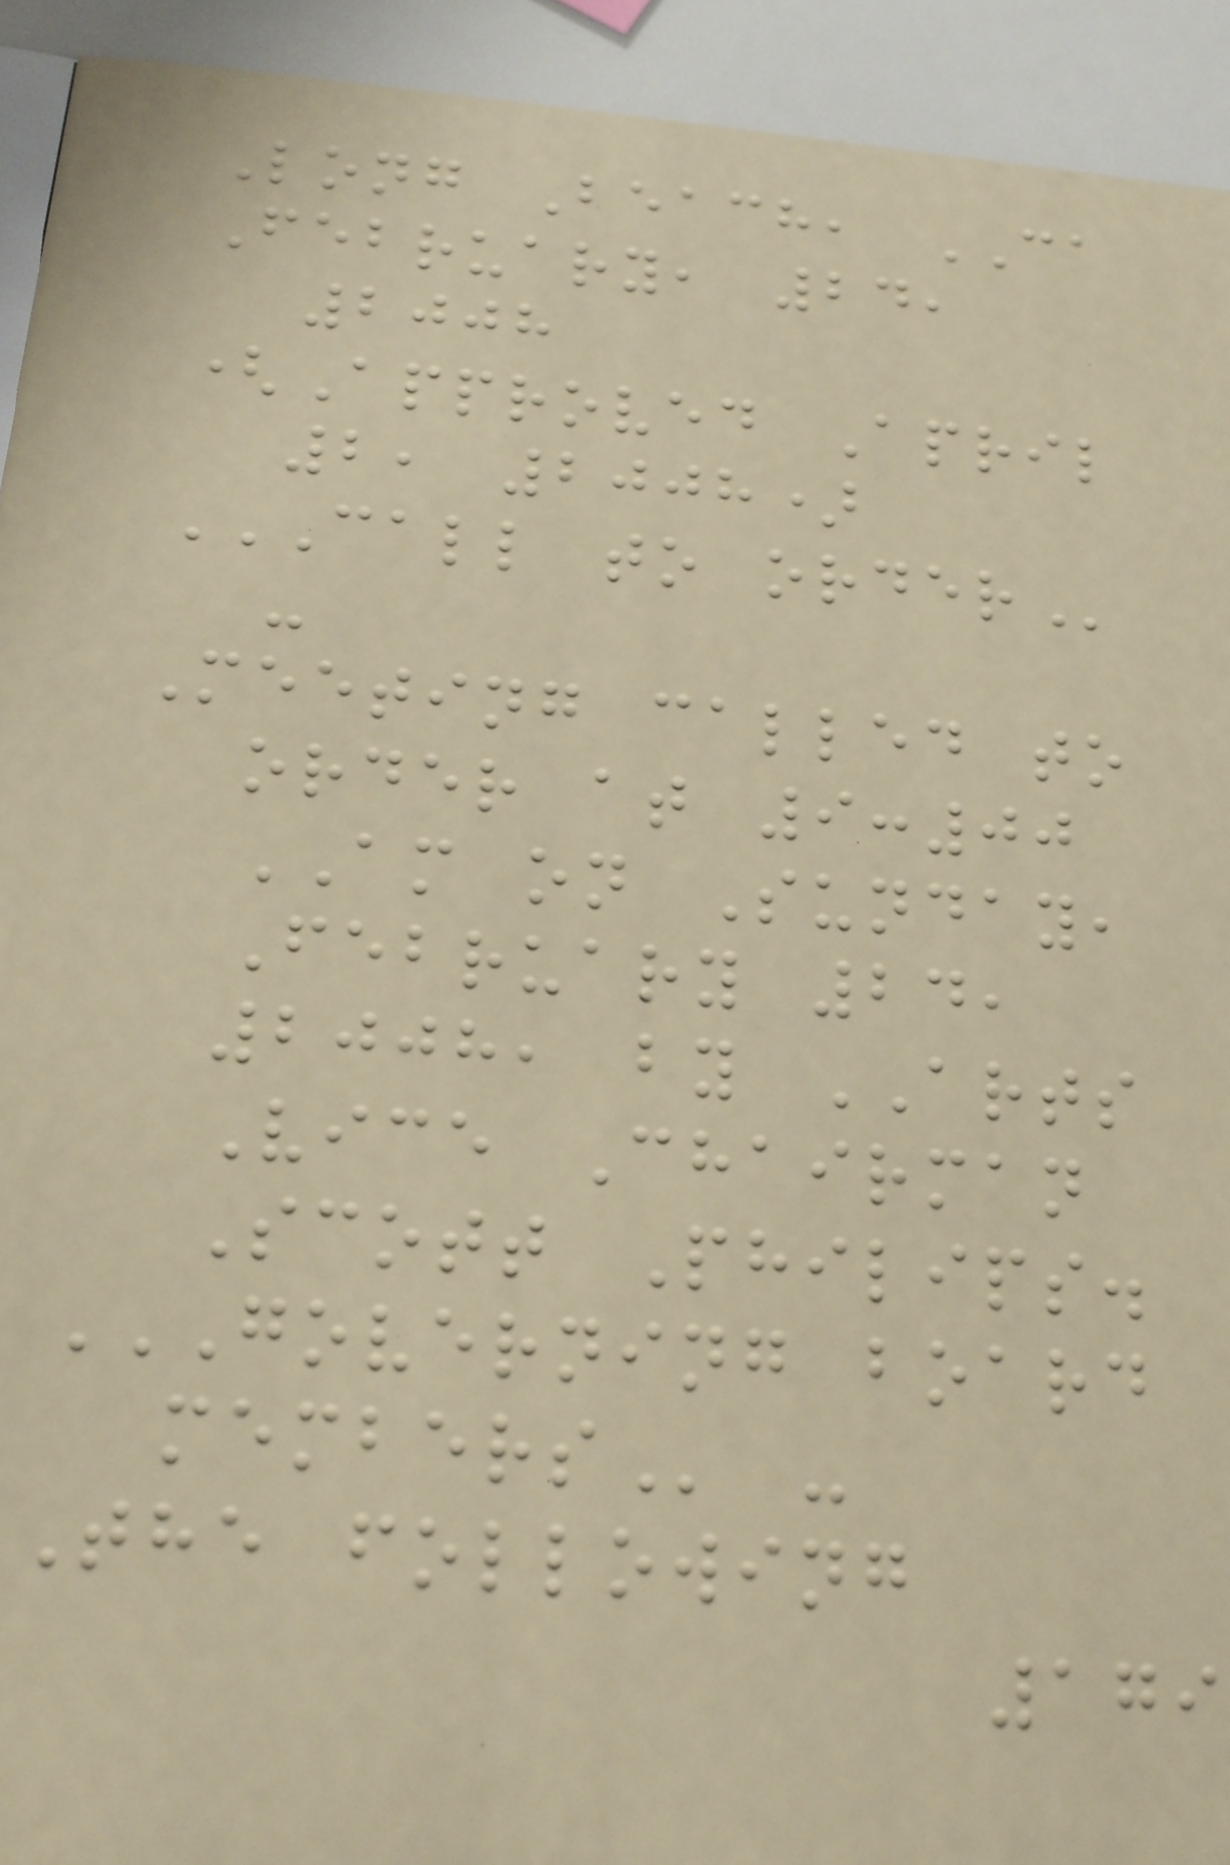Long Beach, CA
February, 24,
2008
(Approved April
2, 2008)
CALL TO ORDER
-
Meeting called to
order at 9:00
AM on Sunday,
February 24,
2008, by ARTS
Vice Chairman
Scott Philips.
GOVERNING BOARD
MEMBERS -
The following
179
